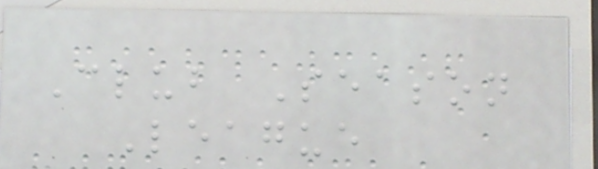Club Season
League
